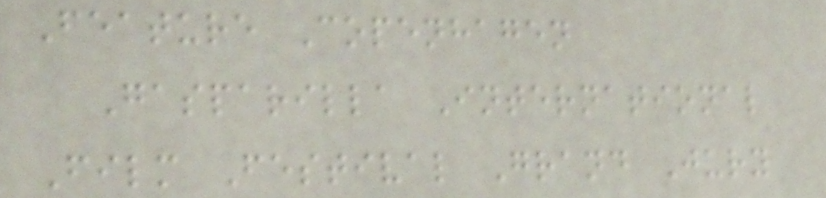Feature Copenhagen
Gasparilla International
Film Festival Grand Jury
